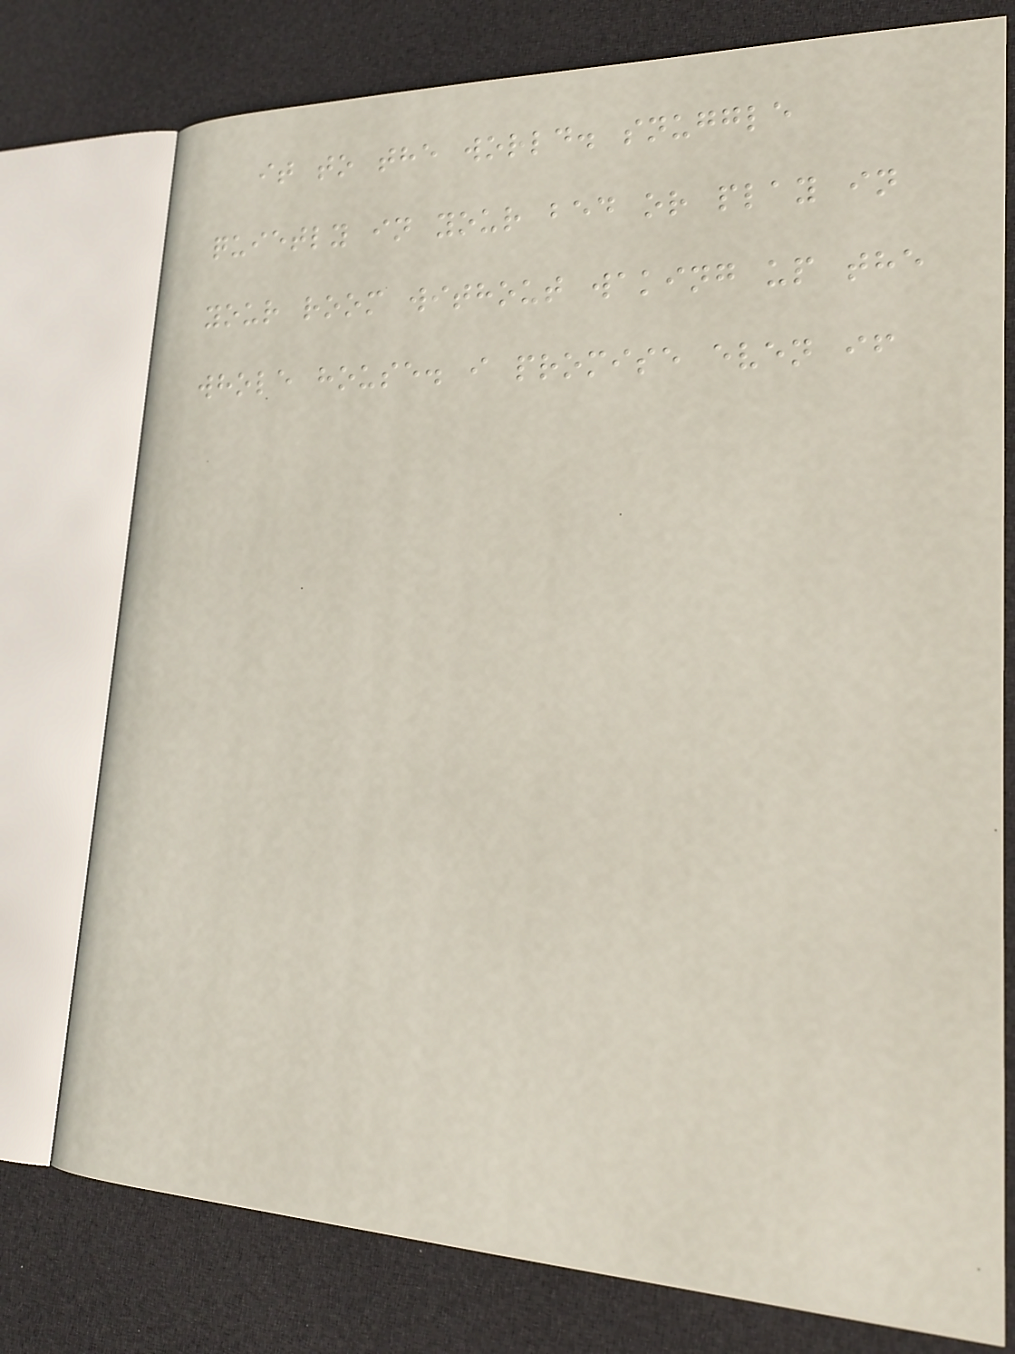it to the world. snuggle
quietly in your bed or play in
your room without waking up the
whole house. i promise even if
